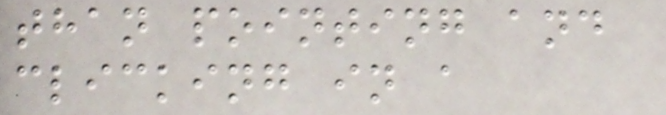than pointing and
clicking in a
